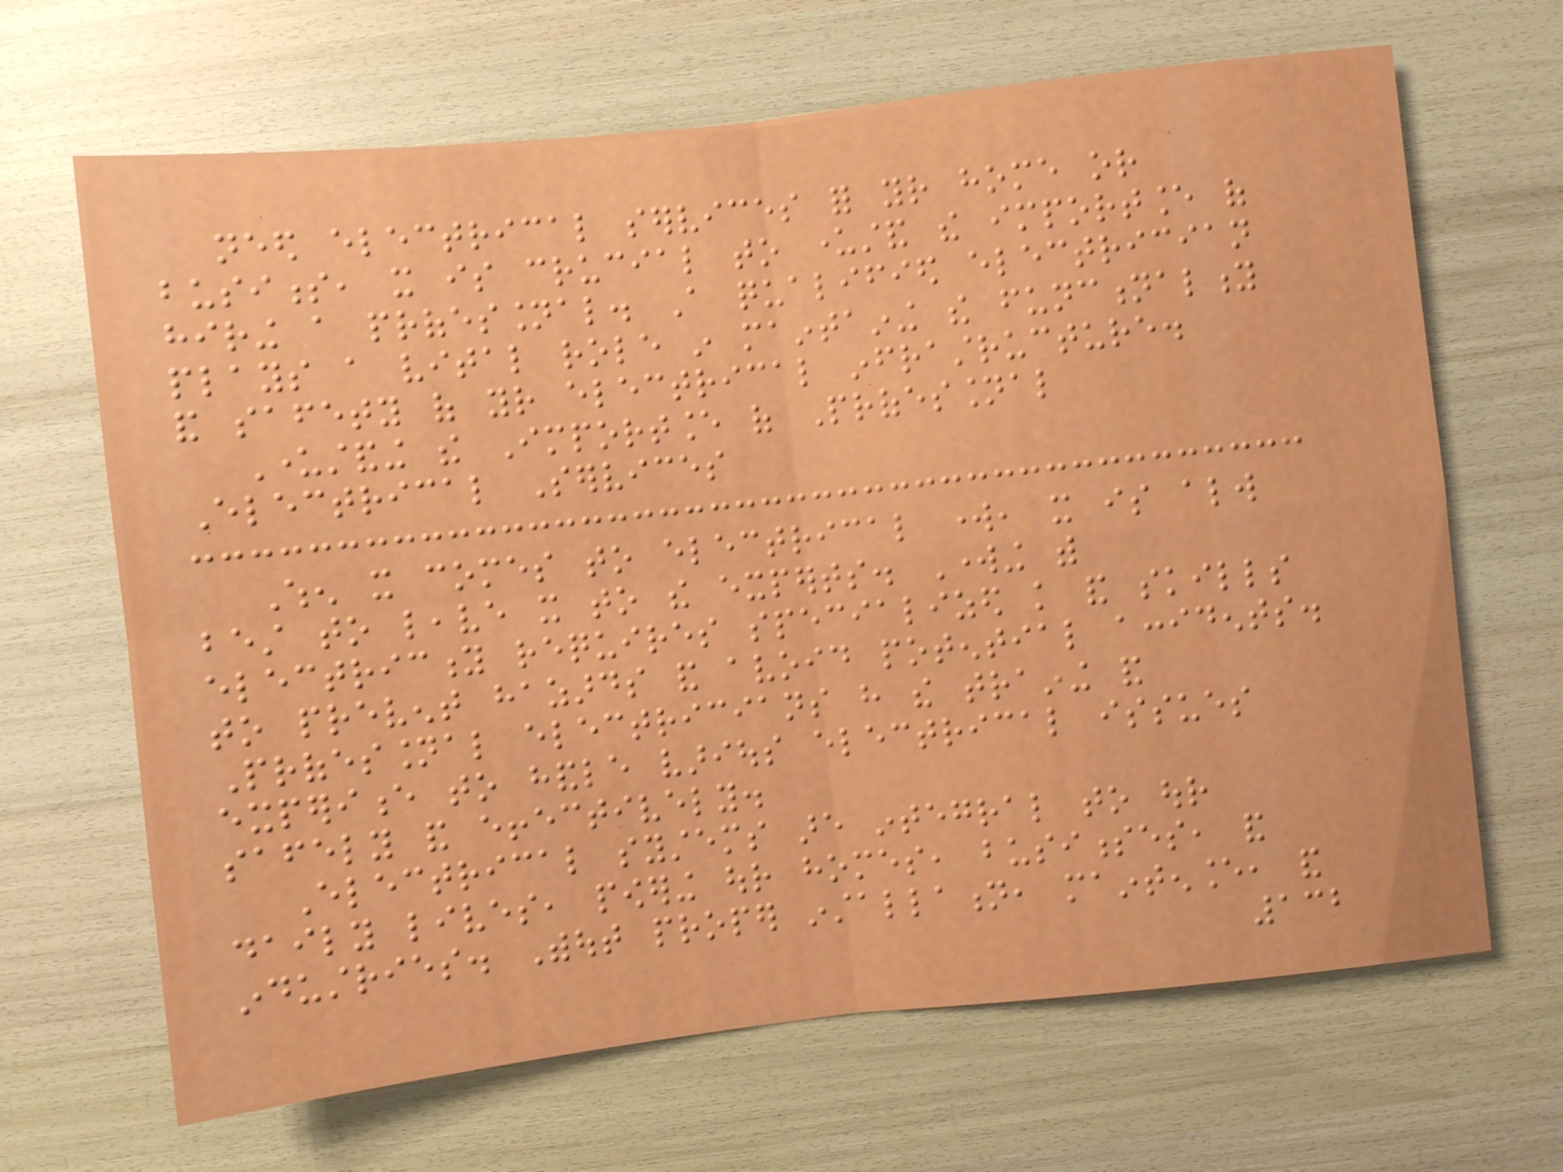need electrical services for your home or
business, it is crucial to understand the importance of
hiring a professional. A qualified electrician
plays a vital role in maintaining the functionality
and safety of your electrical infrastructure.
Understanding the Importance of Professional
Electrical Services
When it comes to electrical work, it is always
best to leave it to the experts. Working with
electricity requires specialized knowledge and skills
to prevent hazards and avoid potential accidents.
Professional electricians have the training and
experience to handle various electrical issues
safely and effectively.
Electrical systems are integral to our
daily lives, powering our homes, businesses, and
industries. Without proper installation, maintenance, and
132
